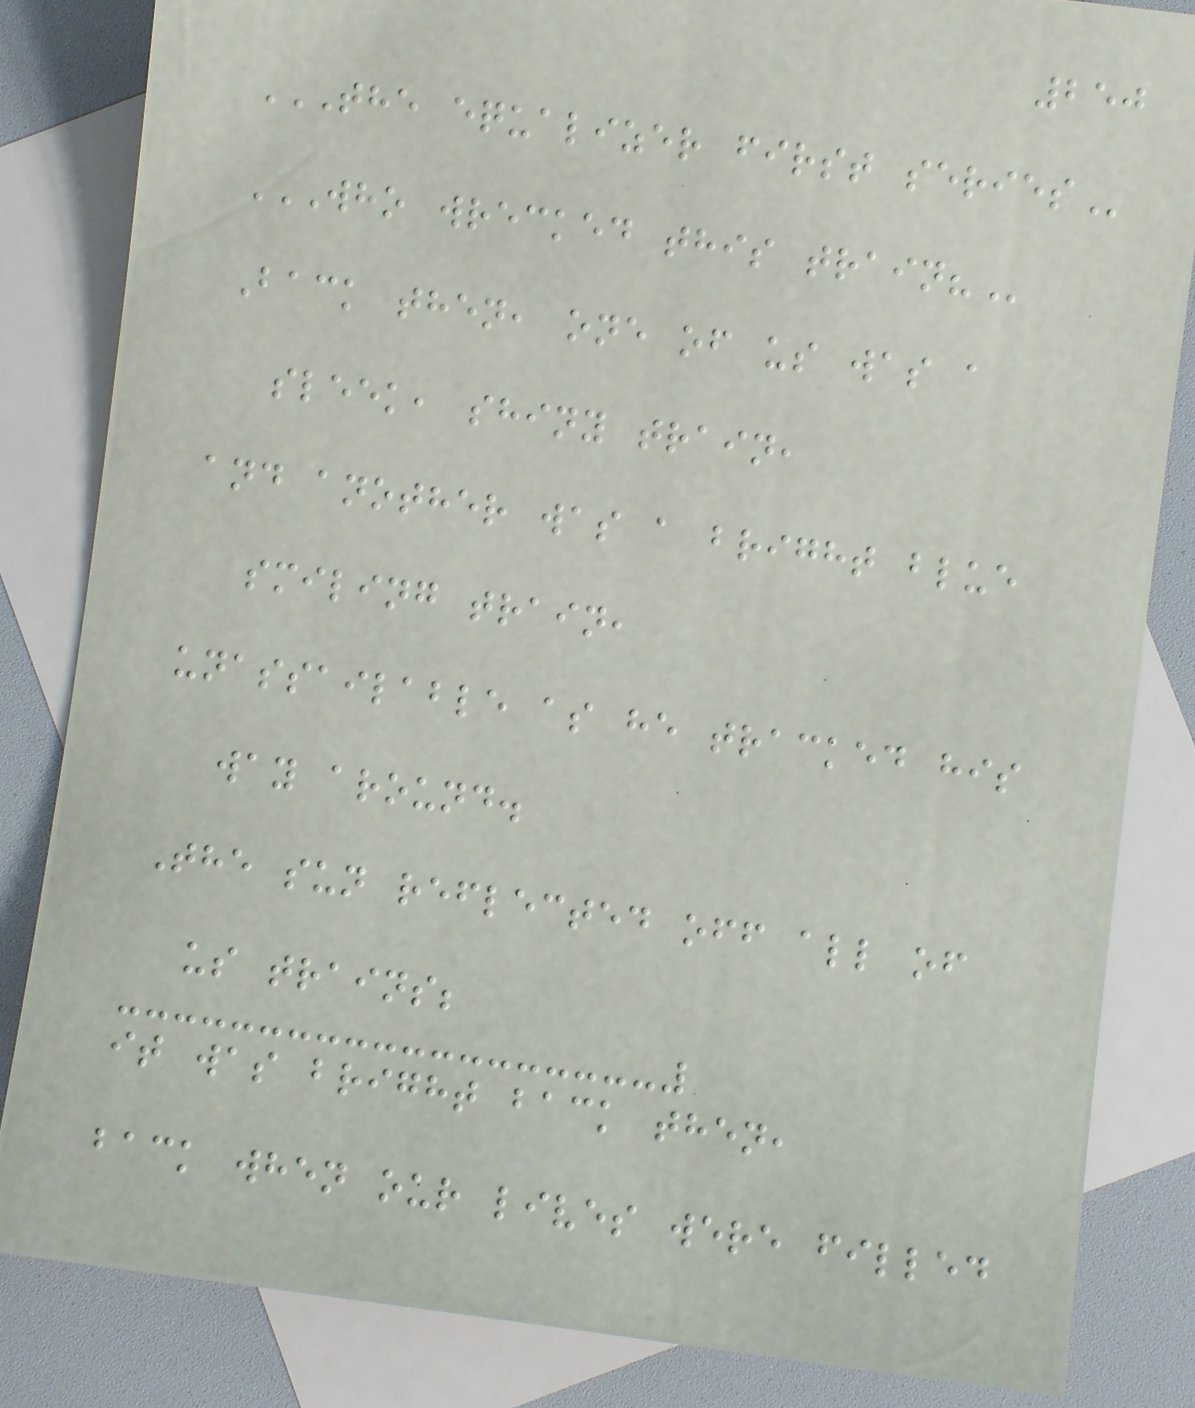250
THE EQUALIZER FIRST SERIES
WHO WRECKED THIS TRAIN?
Back then, one of us was a
sleek, shiny train,
and another was a bright blue
smiling train,
unassailable as he tracked his
way around.
The sun reflected off all of
us trains;
it was bright back then,
back when our lives were filled
